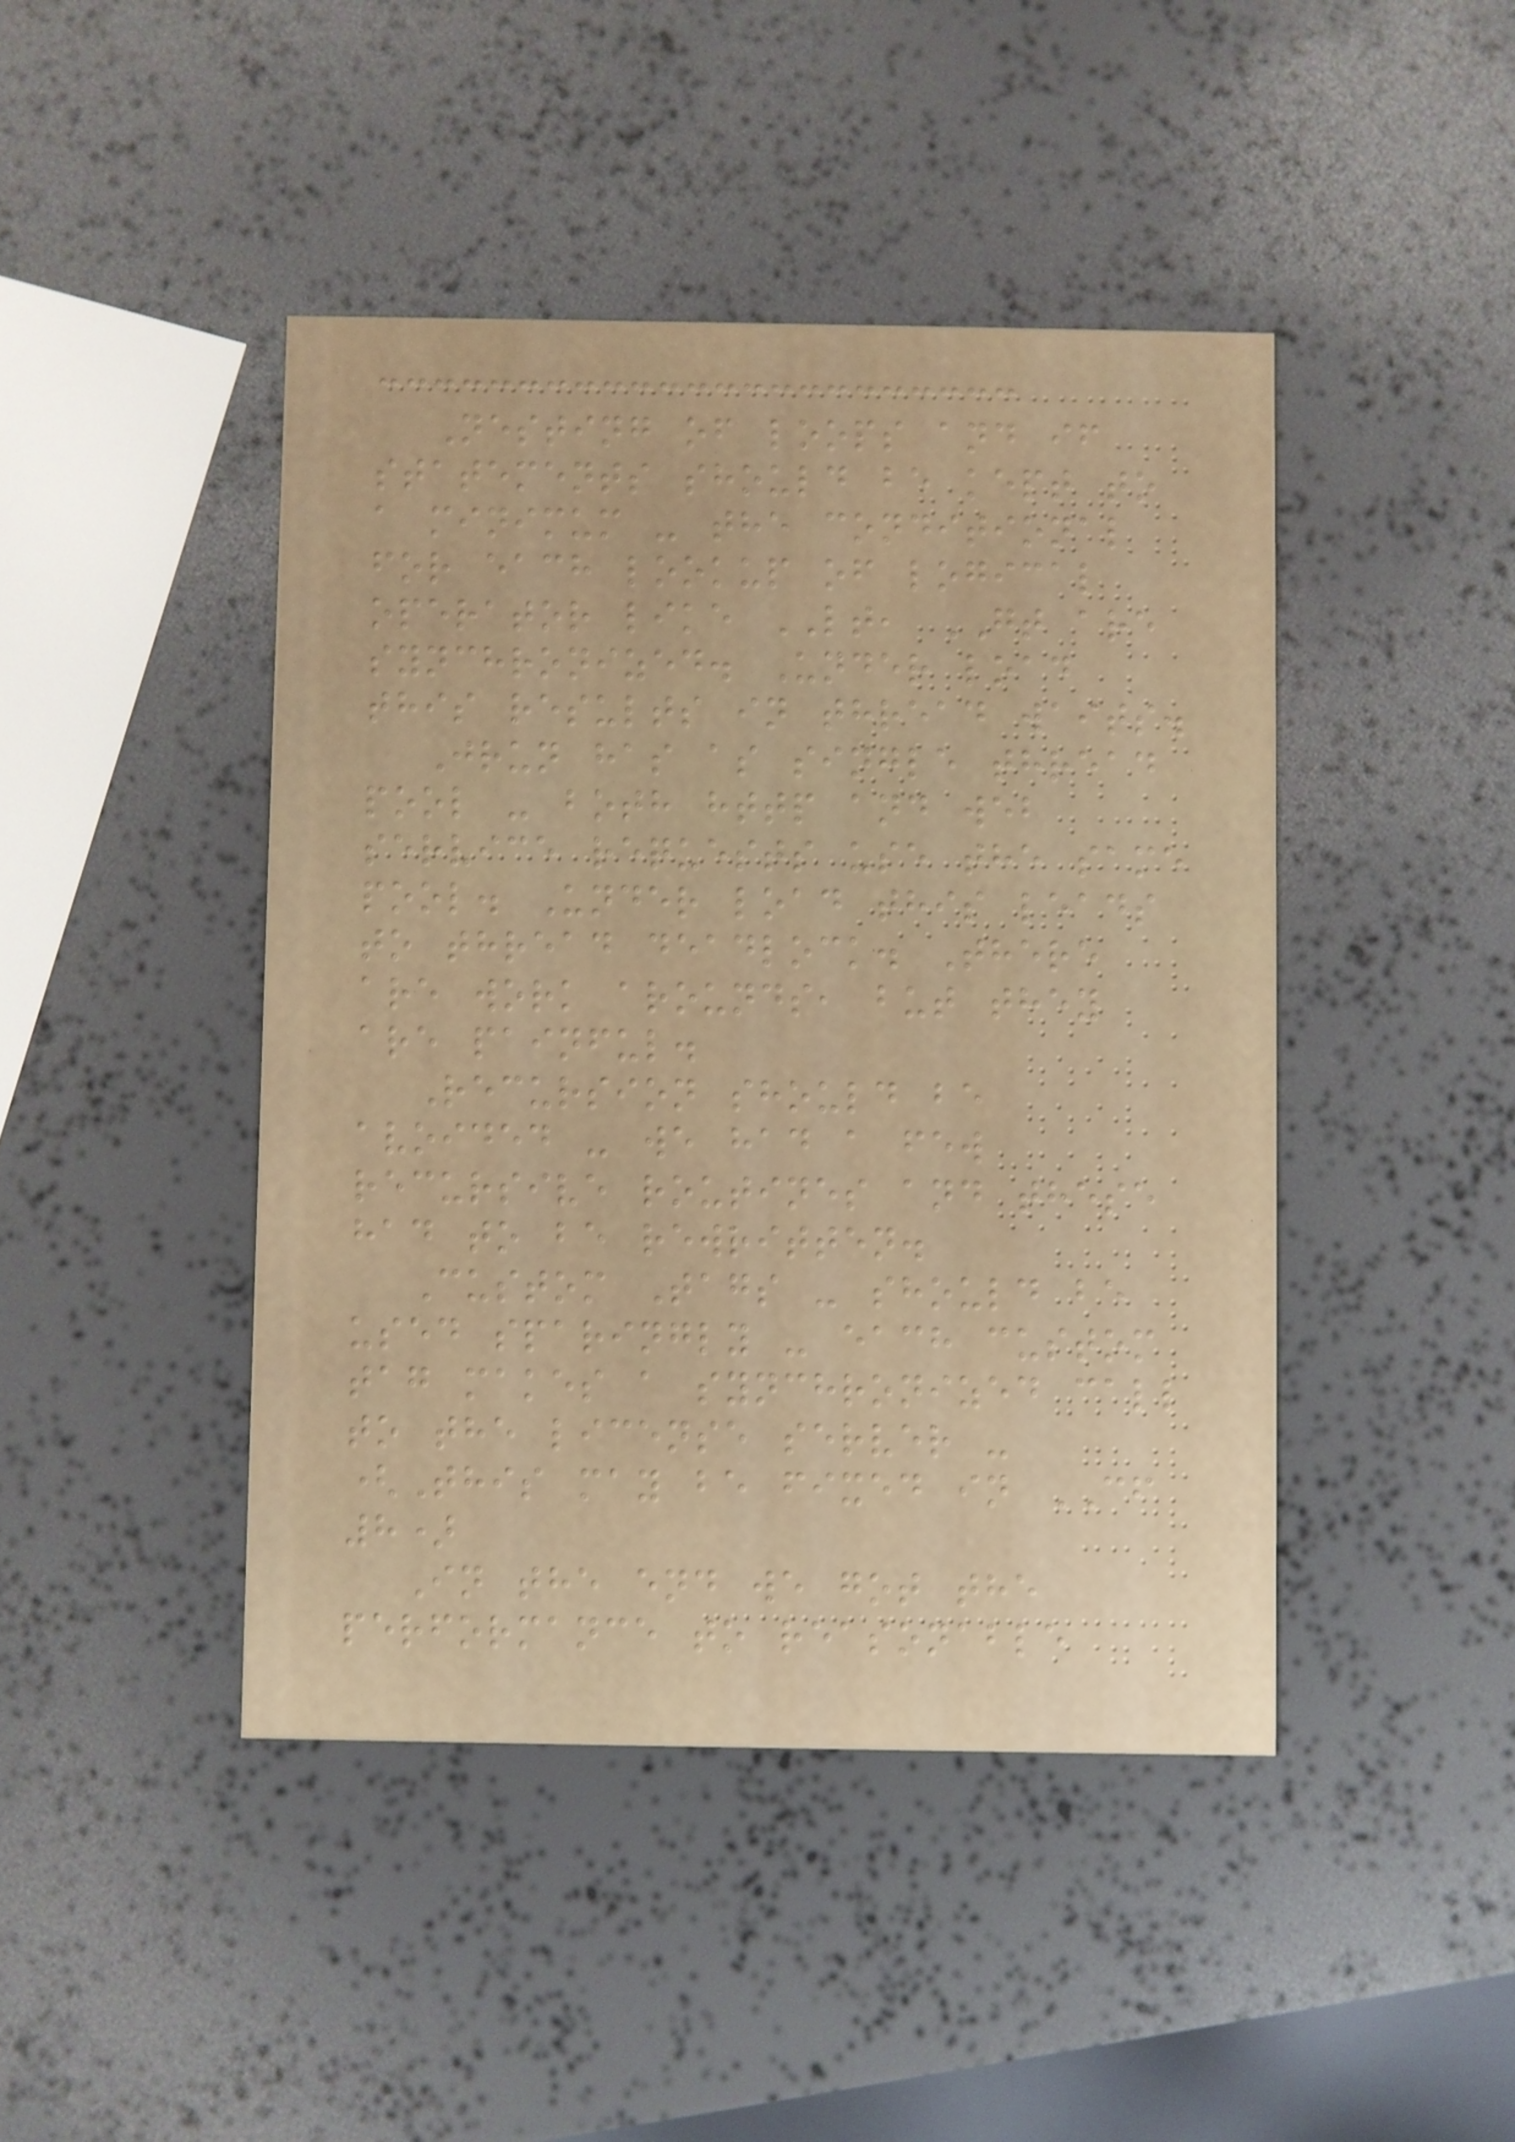Nesting of loops and if
statements should be kept to
a minimum - the conditional
for each lookup of logical
operator like LT, GT are
synchronized. Under load
this results in thread waits.
Jrun has as single thread
pool - both http and web
service requests use the same
pool. Under load this leads
to thread deadlock. There
are work arounds, but they
are painful.
Recursion should be
avoided - we had a few
recursive routines and these
had to be rewritten.
Custom Tags - should be
used sparingly - each custom
tag makes a synchronized call
to the license server -
(This may be fixed in CF
8)
In the end we got the
performance to reasonable
